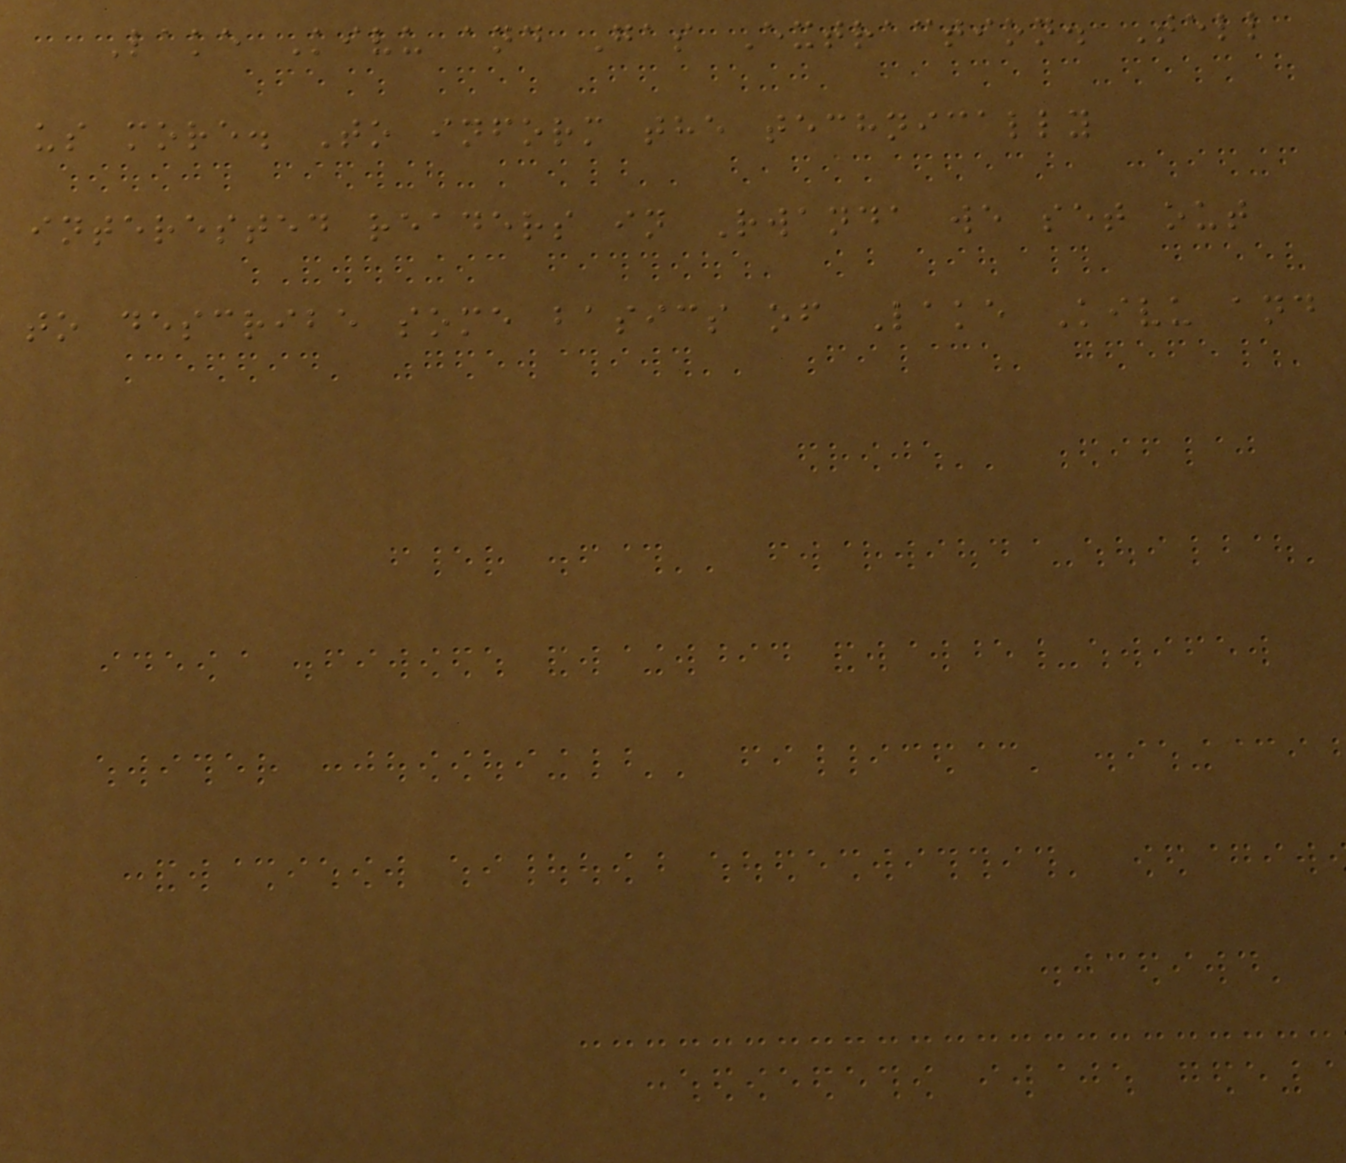Lake Kivu and Gas Extraction. Tell
us more. To inform the technically
interested readers in Rwanda we set out
to describe some basics of Lake Kivu and
